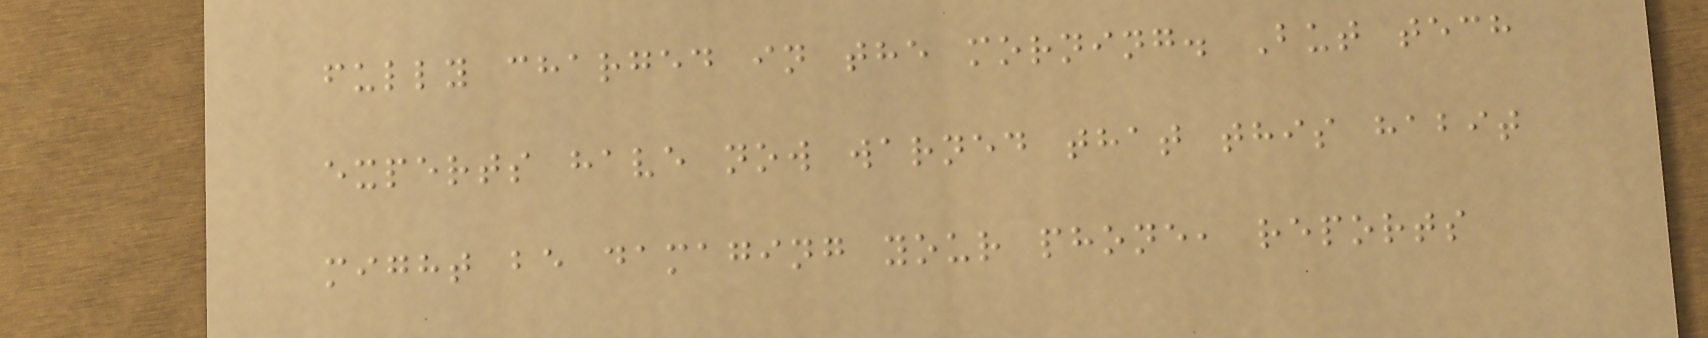fully charged in the morning. But tech
experts have now warned that this habit
might be damaging your phone, reports
